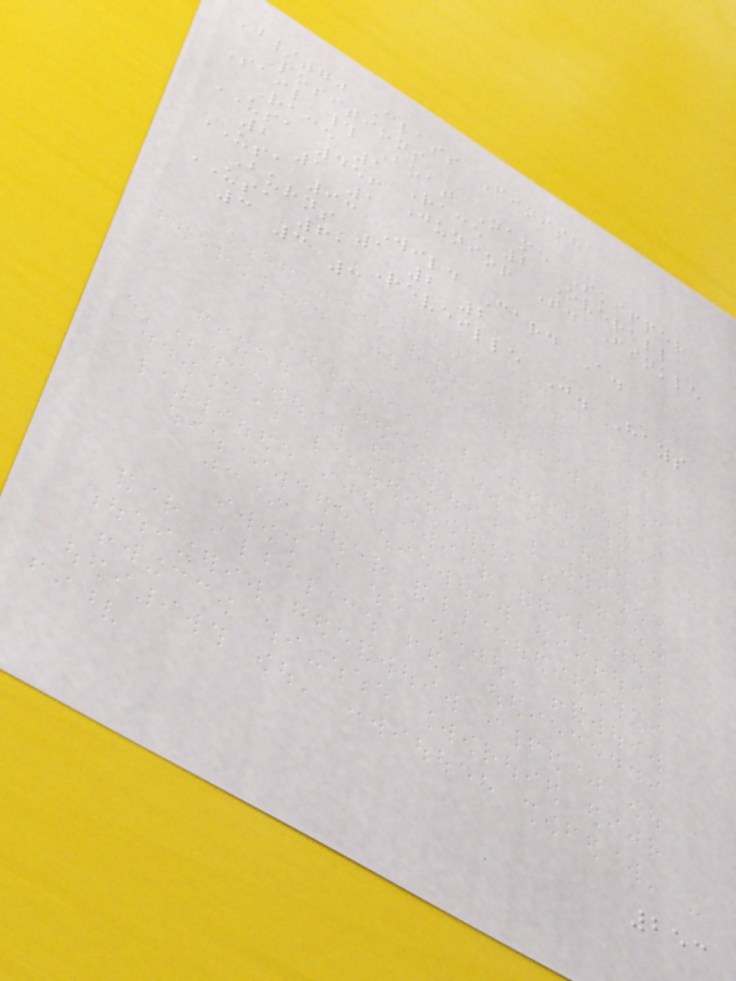J/70 Class Finish
Positions
Sail # Boat Name Skipper
Race 1 Race 2 Overall
USA 456 Junior T. Finkle
2 1 1
USA 93 Wild Card A.
Burns 1 2 2
USA 61 Reveille J. Hays
3 3 3
253
